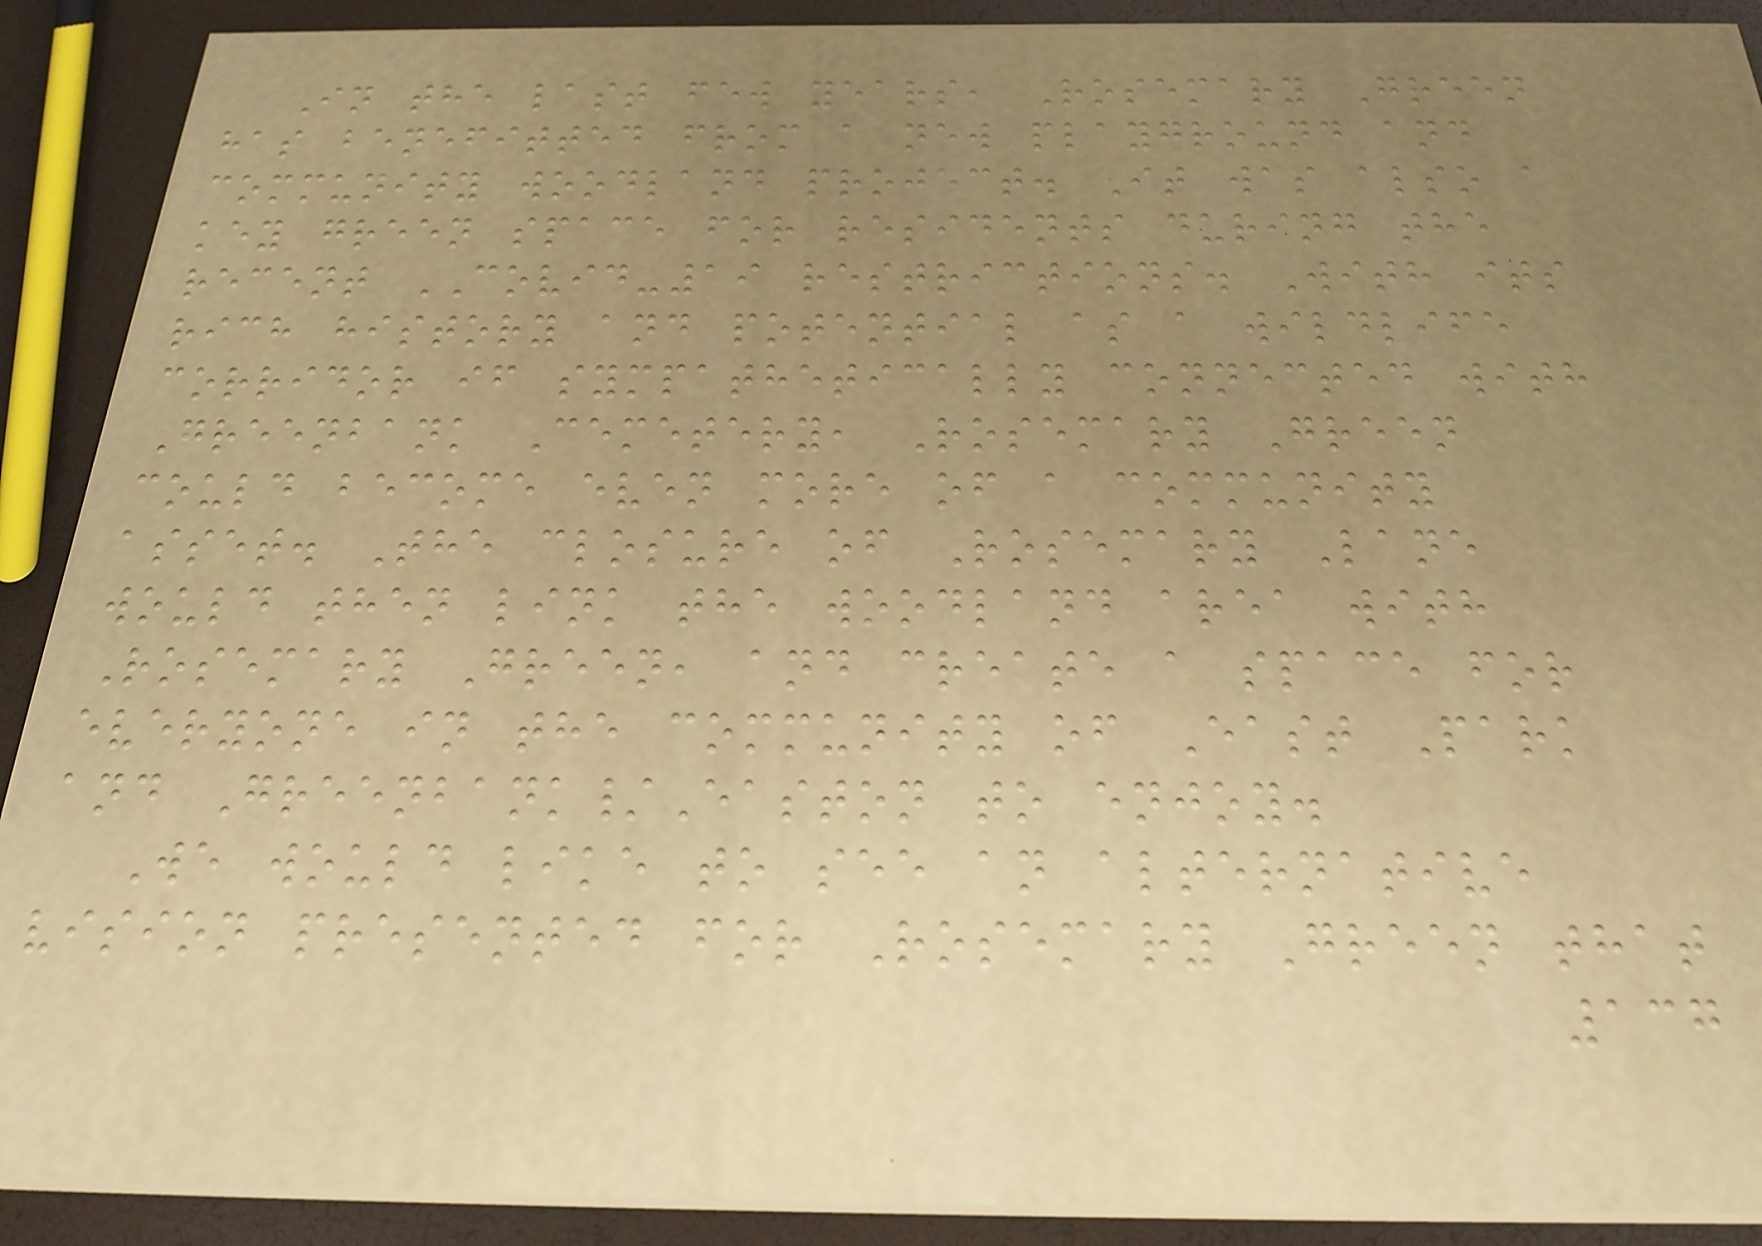In the last few years, Rosemary Green
has benefitted from a new playground and
community woodland project. It was also a
key green space for residents during the
recent COVID-19 restrictions. With its
rich history and potential as a wildlife
corridor if sympathetically connected with
Greenbank Cemetery, Rosemary Green
could become even more of a community
asset. The closure of Rosemary Lane
would then link the woodland area with
Rosemary Green, and create a space for
everyone in the community of East Park
and Greenbank/Easton to enjoy.
We would like to see an alternative
vision presented for Rosemary Green that
137
